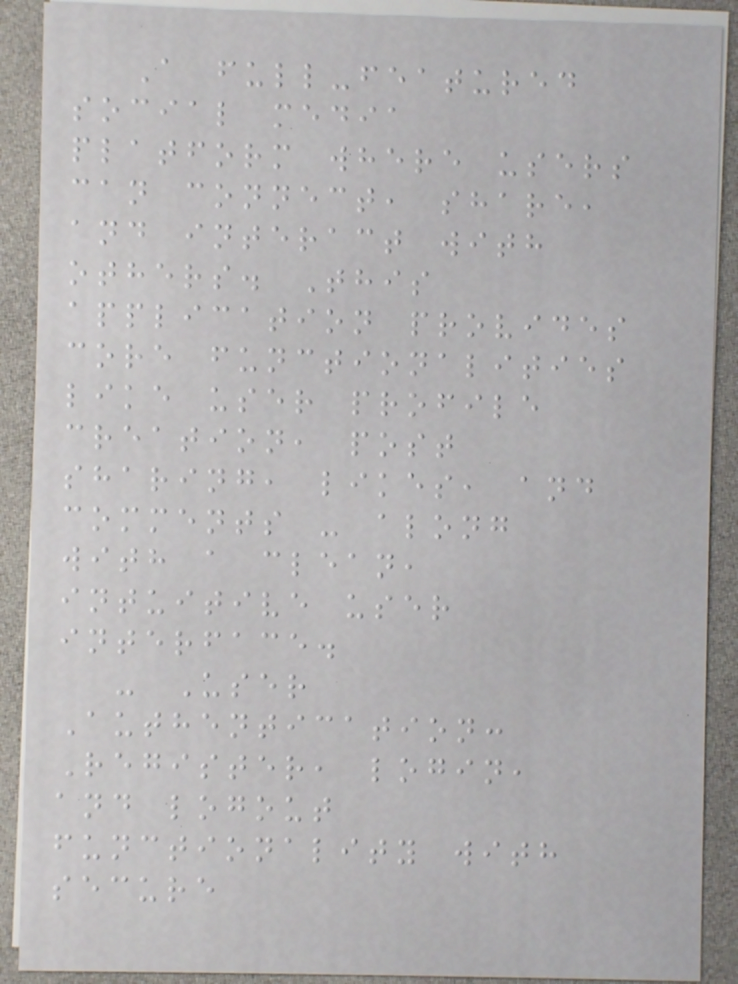A full-featured
social media
platform where users
can connect, share,
and interact with
others. This
application provides
core functionalities
like user profile
creation, post
sharing, likes, and
comments - along
with a clean,
intuitive user
interface.
- User
Authentication:
Register, login,
and logout
functionality with
secure
